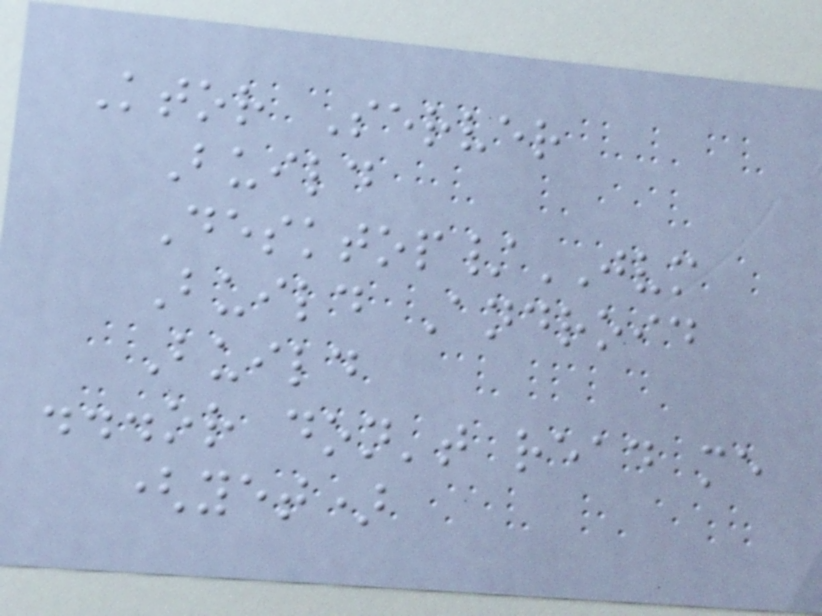Ktor Server
Build
Desktop/JVM
Build Android
Build
...or don't read me
(yet)
